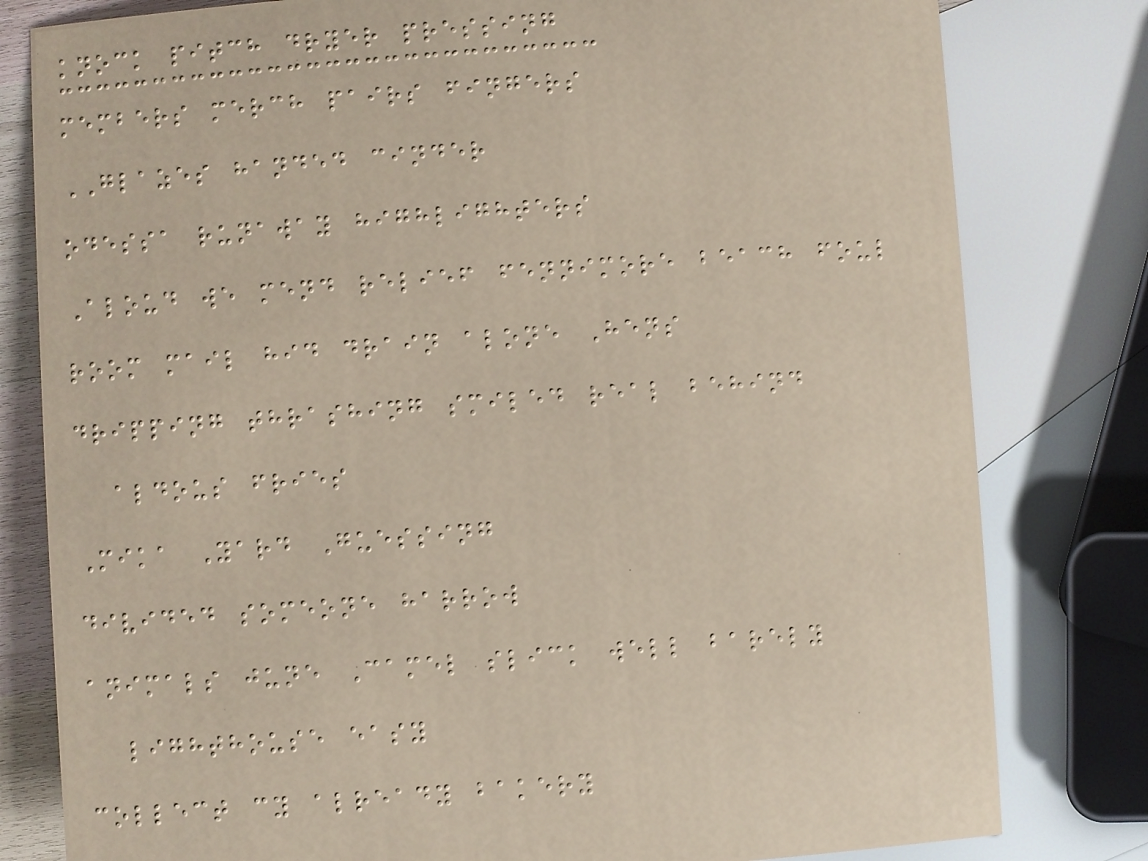knock pitch dryer pressing
members merch pairs fingers
GLAZES handed cinder
odessa runaway highlighters
Aloud we mend relief fennimore beach foul
room mail hid drain alone Hens
dripping thrashing smiled real behind
aldous fries
Mika Yard Guessing
divided someone harrow
animals june Camel slick well barely
lighthouse easy
collect cy already bakery
